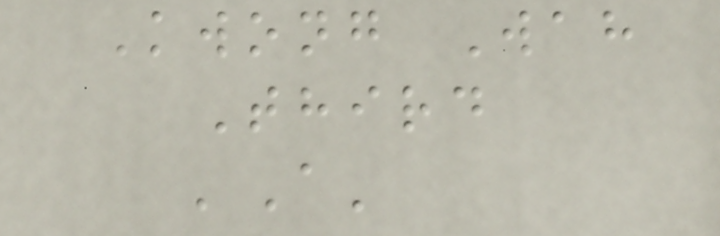Kwong Wah
Third
'A'
